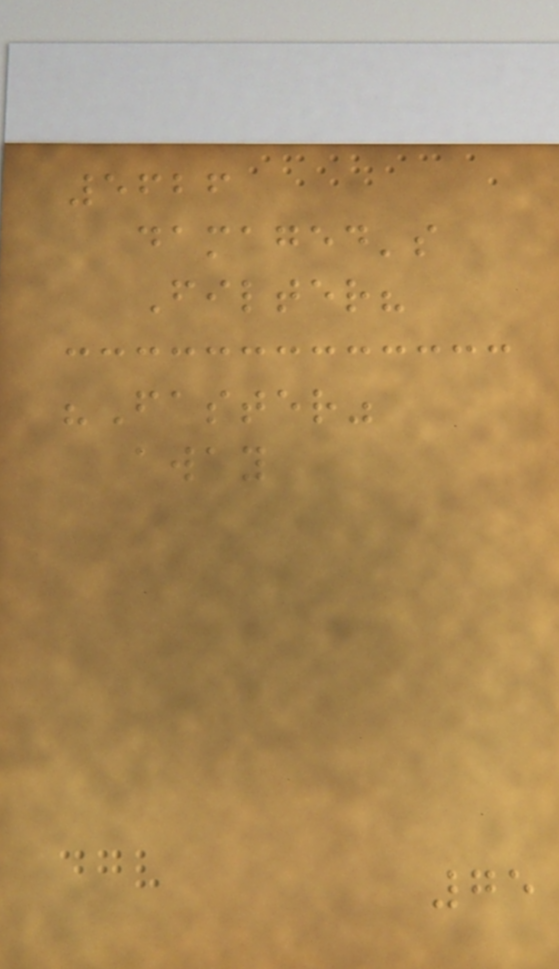5626
damaged's
Filter?
"Faster"
away
75
